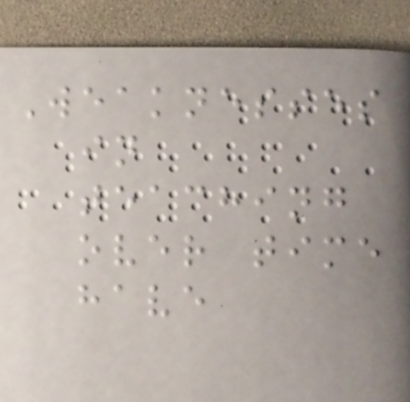Weaknesses
in
teaching
over time
have
